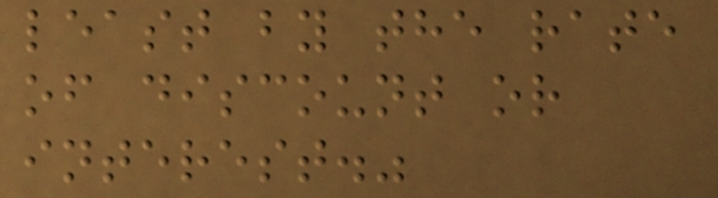least by the rate
of discount or
interest."
